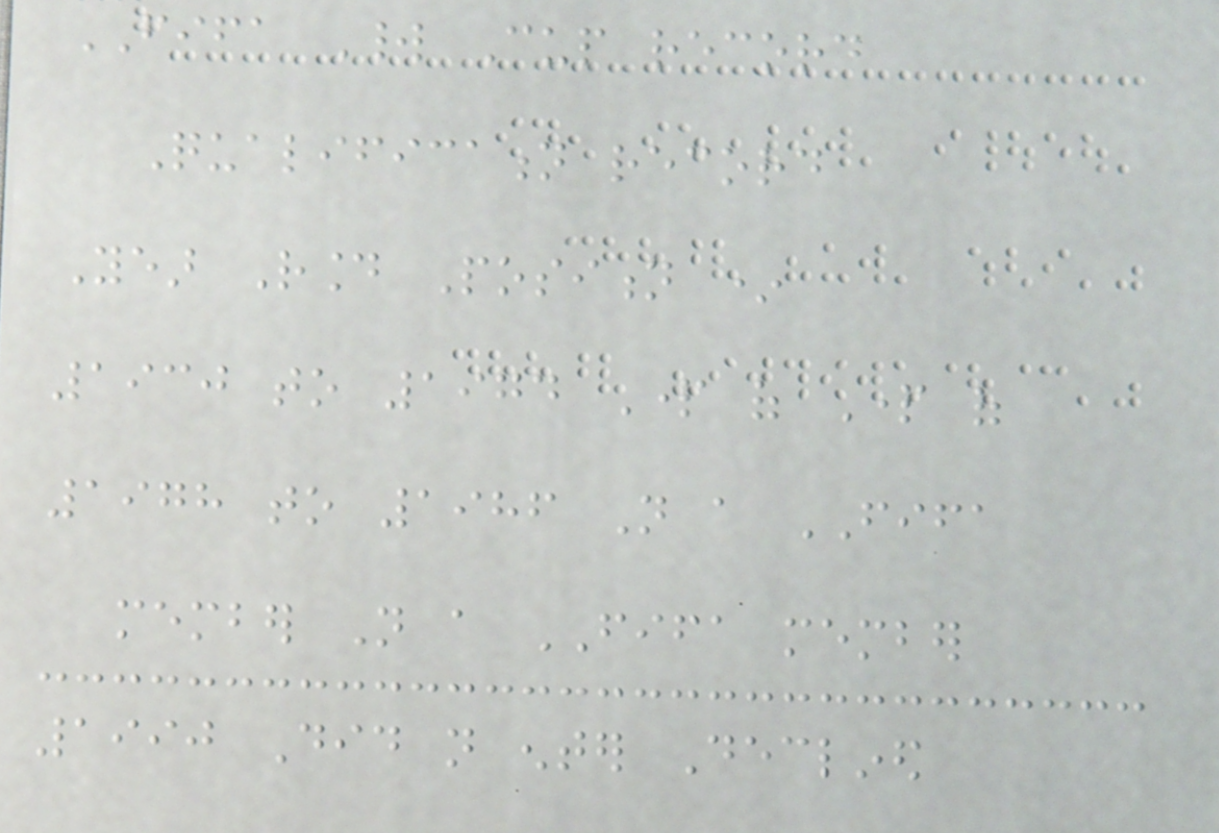FIFA World Cup record
Qualification record
Year Round Position *
1930 to 1974 Part of Part of
1978 to 1986 Not a FIFA
member Not a FIFA member
1990 Did not enter Declined
